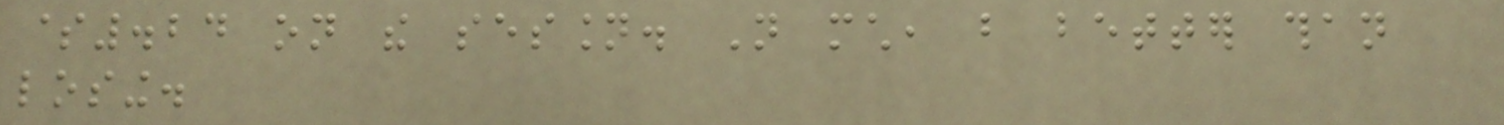$.24 on the session. Not much, but better than
losing.
